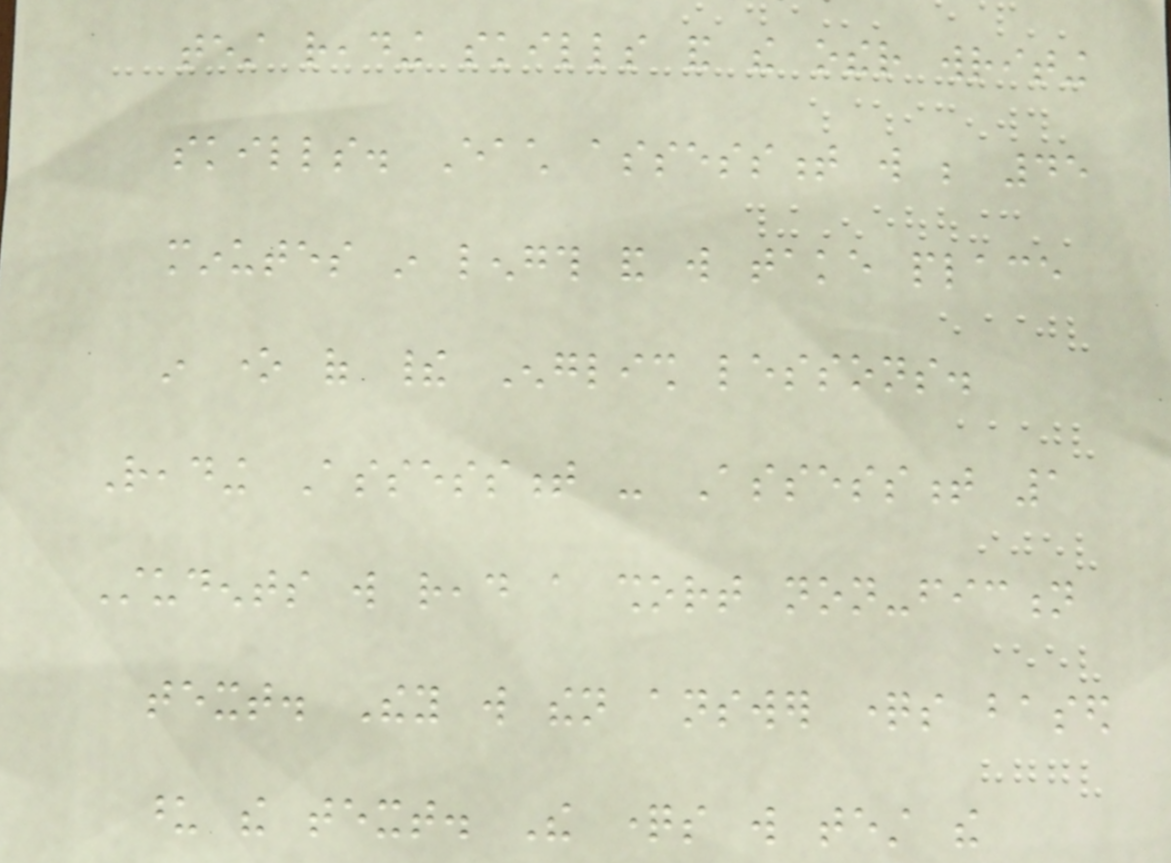test reading skills and the other writing
skills. Each assessment will be 45
minutes in length and will take place
in one of their English lessons.
Reading Assessment - Assessment 1
Students will read a short non-fiction
text. They will then answer questions based
upon the text. The questions will test the
